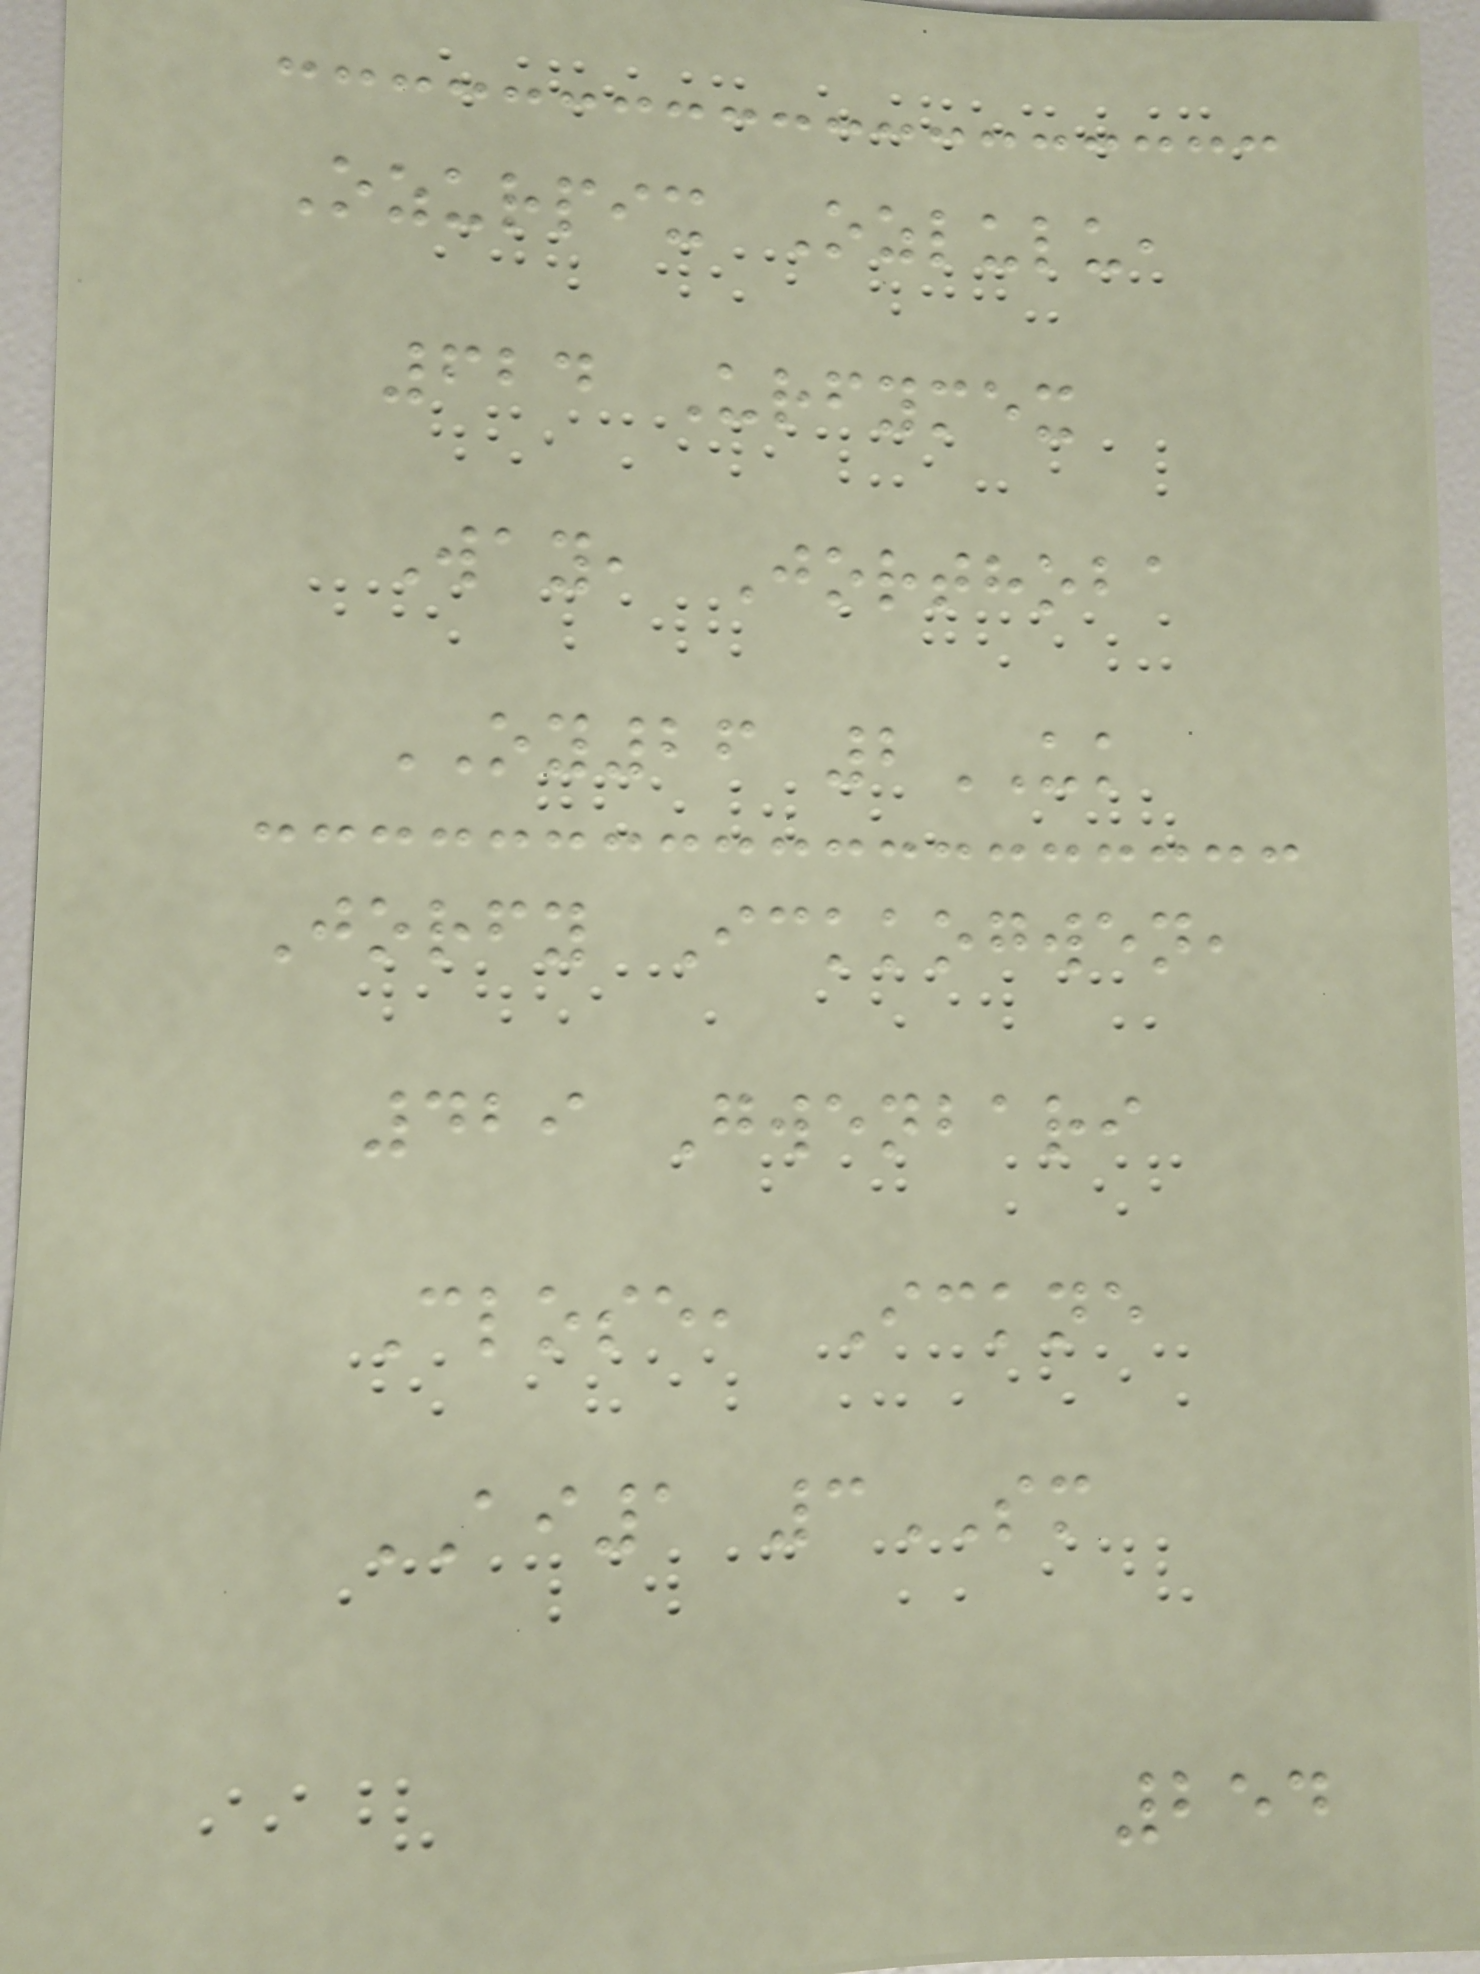Ozurpix Ozlulu,
624 Urfymex
Way, Jorthoba
OY26 2UK
Jorfy Ickkogwen,
429 Gwenbari
Close, Ickne
AI1 3SM
254
